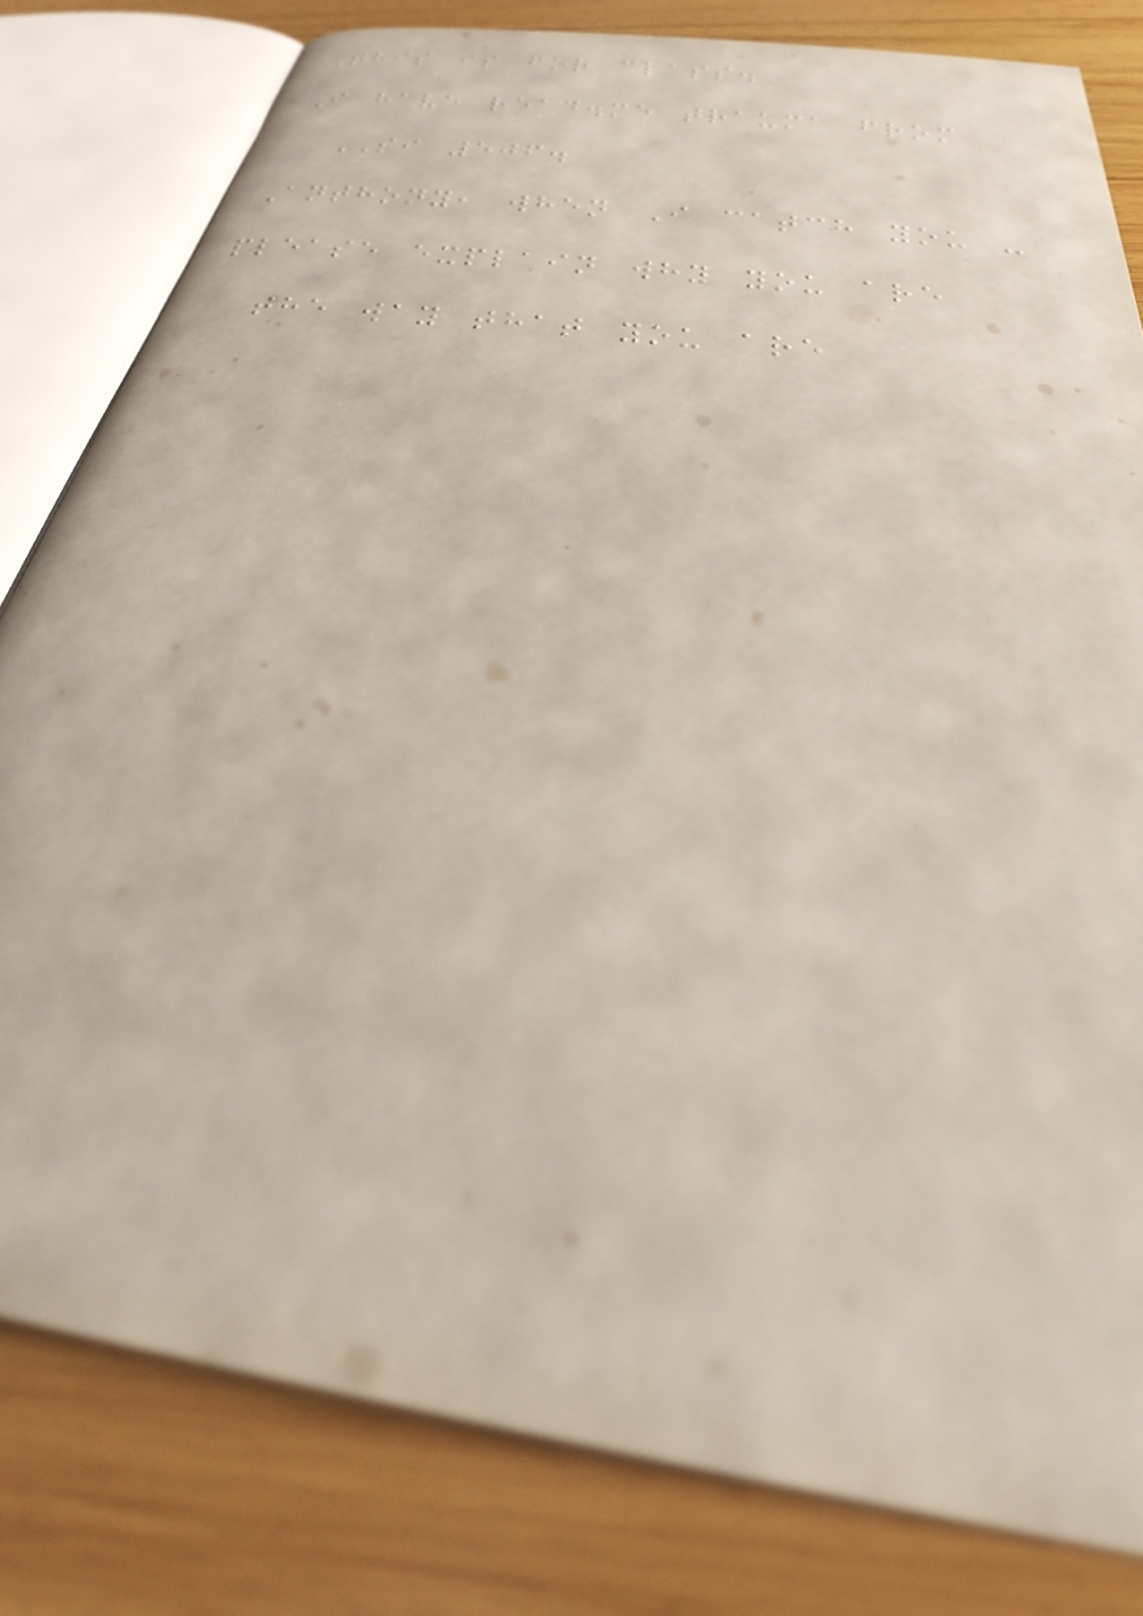This is for class.
I have read.me trauma from
SI 506.
Anthony, when I catch you -
please explain why you are
the way that you are
